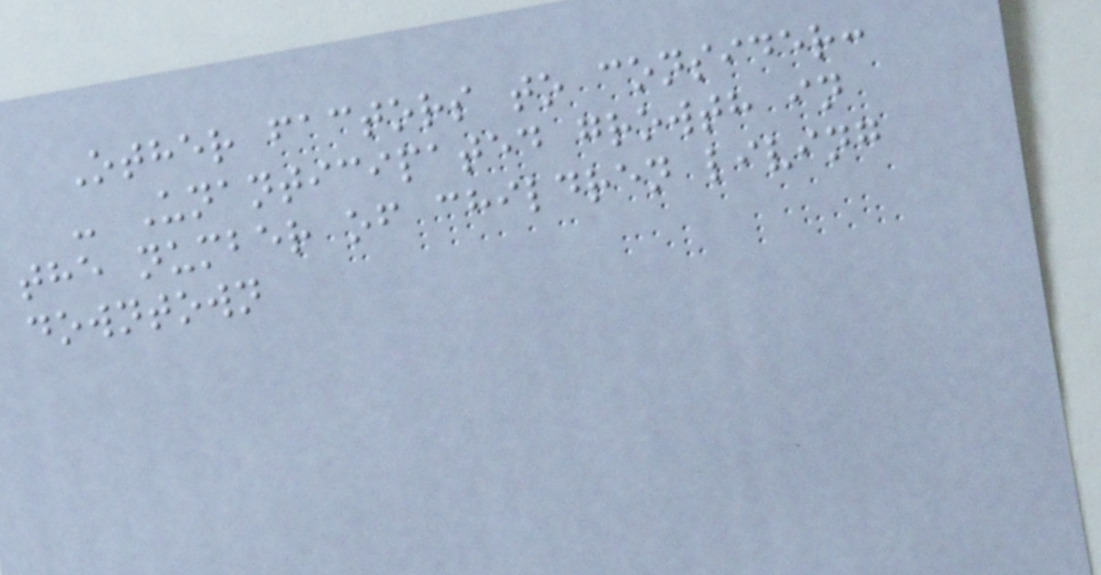Other factors to consider:
- Unanticipated growth in
the number of children living
downtown
